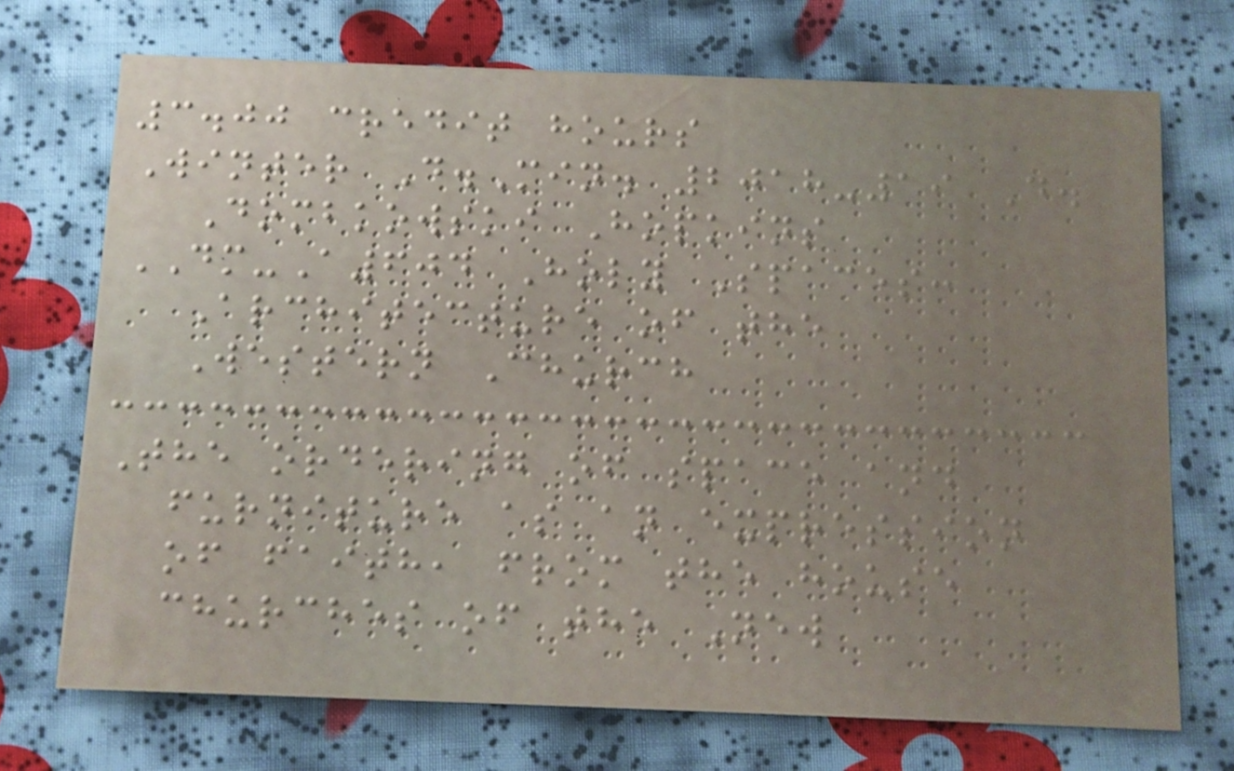3.00 credit hours
Winter D.Min. 2018-19 D.
Dombkowski Hopkins
DM-A604 Holy Spaces:
Architecture of the
Western Church
The ordering of space and
furniture as an expression
of faith, from the house
churches of the New
